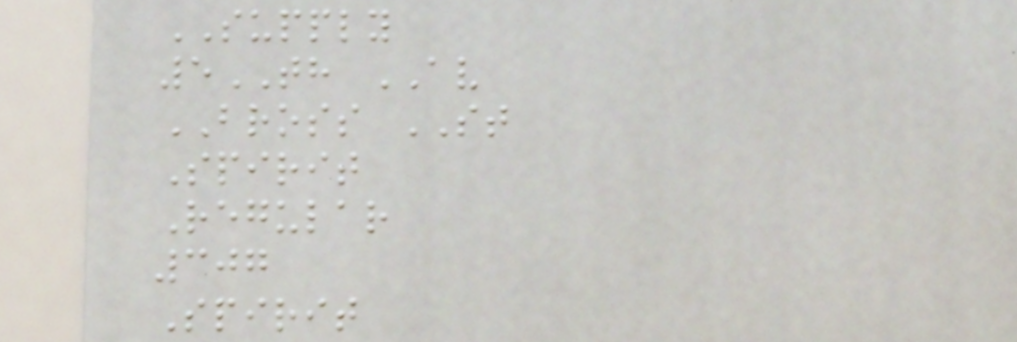SUPPLY
5TH AV
BROSS ST
Spirit
Regular
307
Spirit
